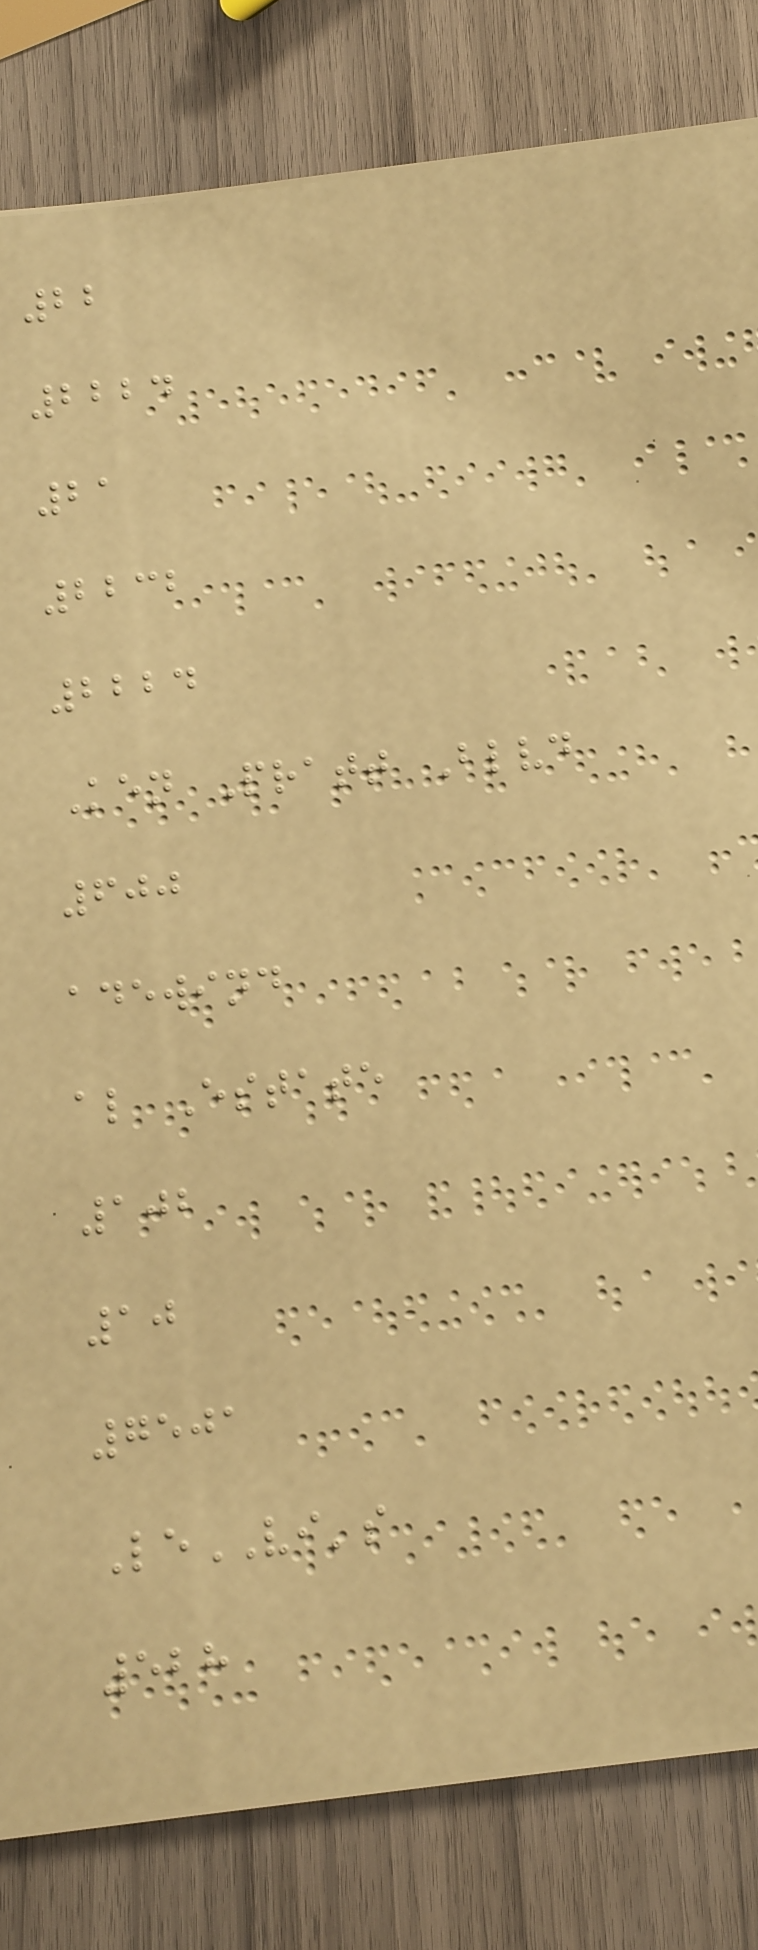22
2224
21
2232
2224
Ken Pratt Blvd
600
adewind
al Estate
102
10
7501
LeVI's
528
